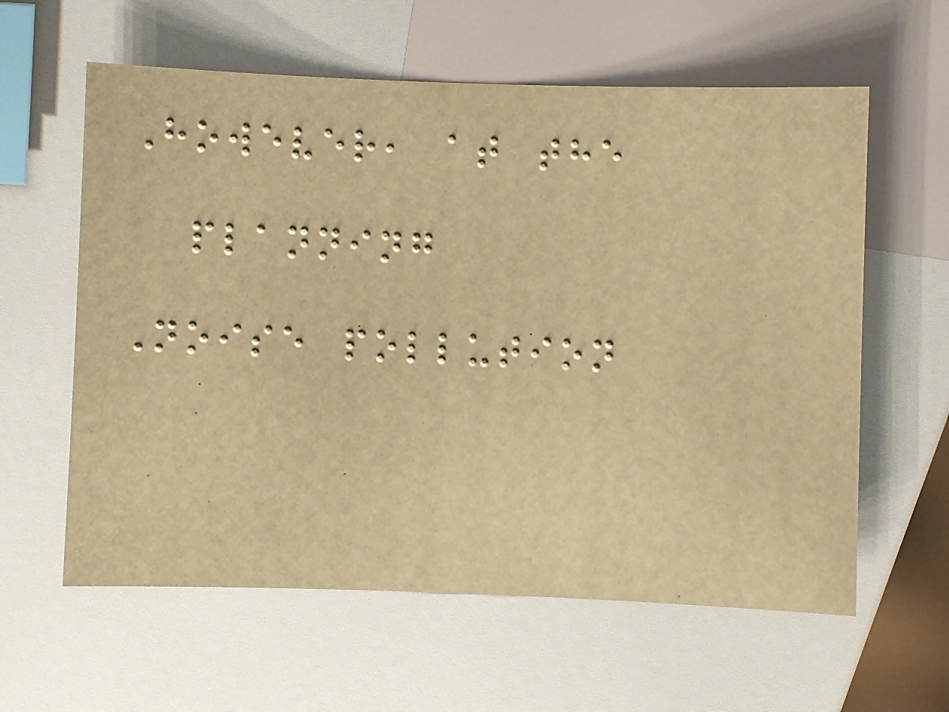However, at the
planning
Noise pollution
